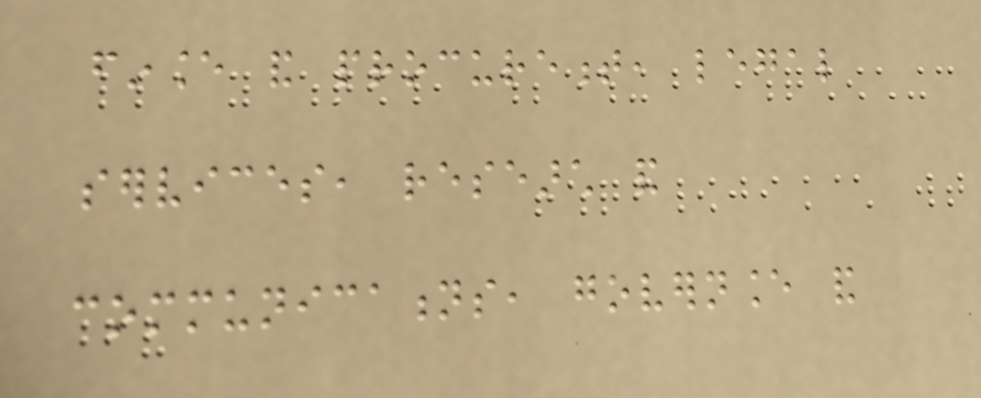finance and procurement, legal
services, research and
communications, governance and
